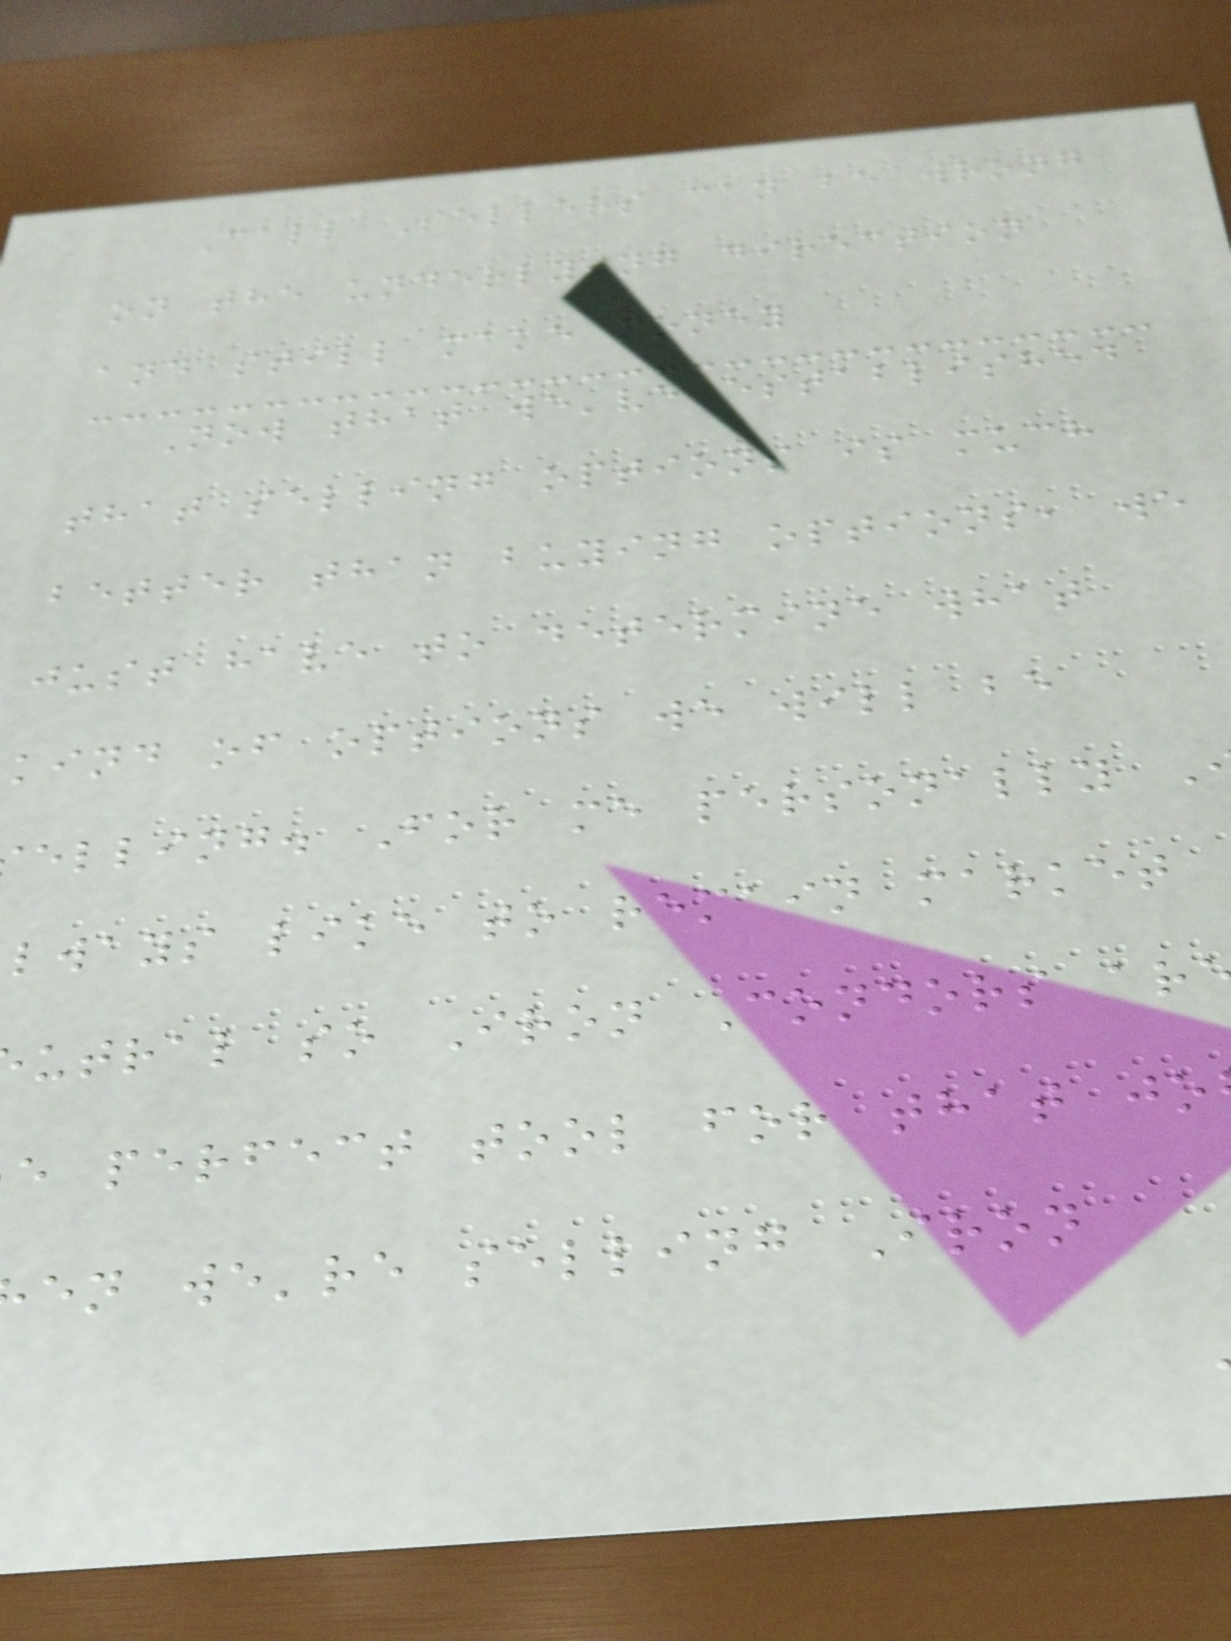Call Sellers can be wrong
on the underlying direction
and still make money
Now that we've established
that selling options is much
better than buying options, we
just have to determine what
kind of options we will be
elling. For me personally
lways like to remain market
utral so Iron Condors ar
e perfect tool for that jo
en we're selling Iron
